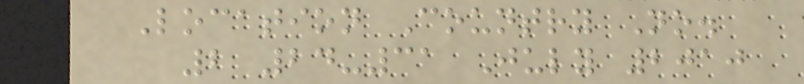Location Country No.
2 24-31 July 2010
